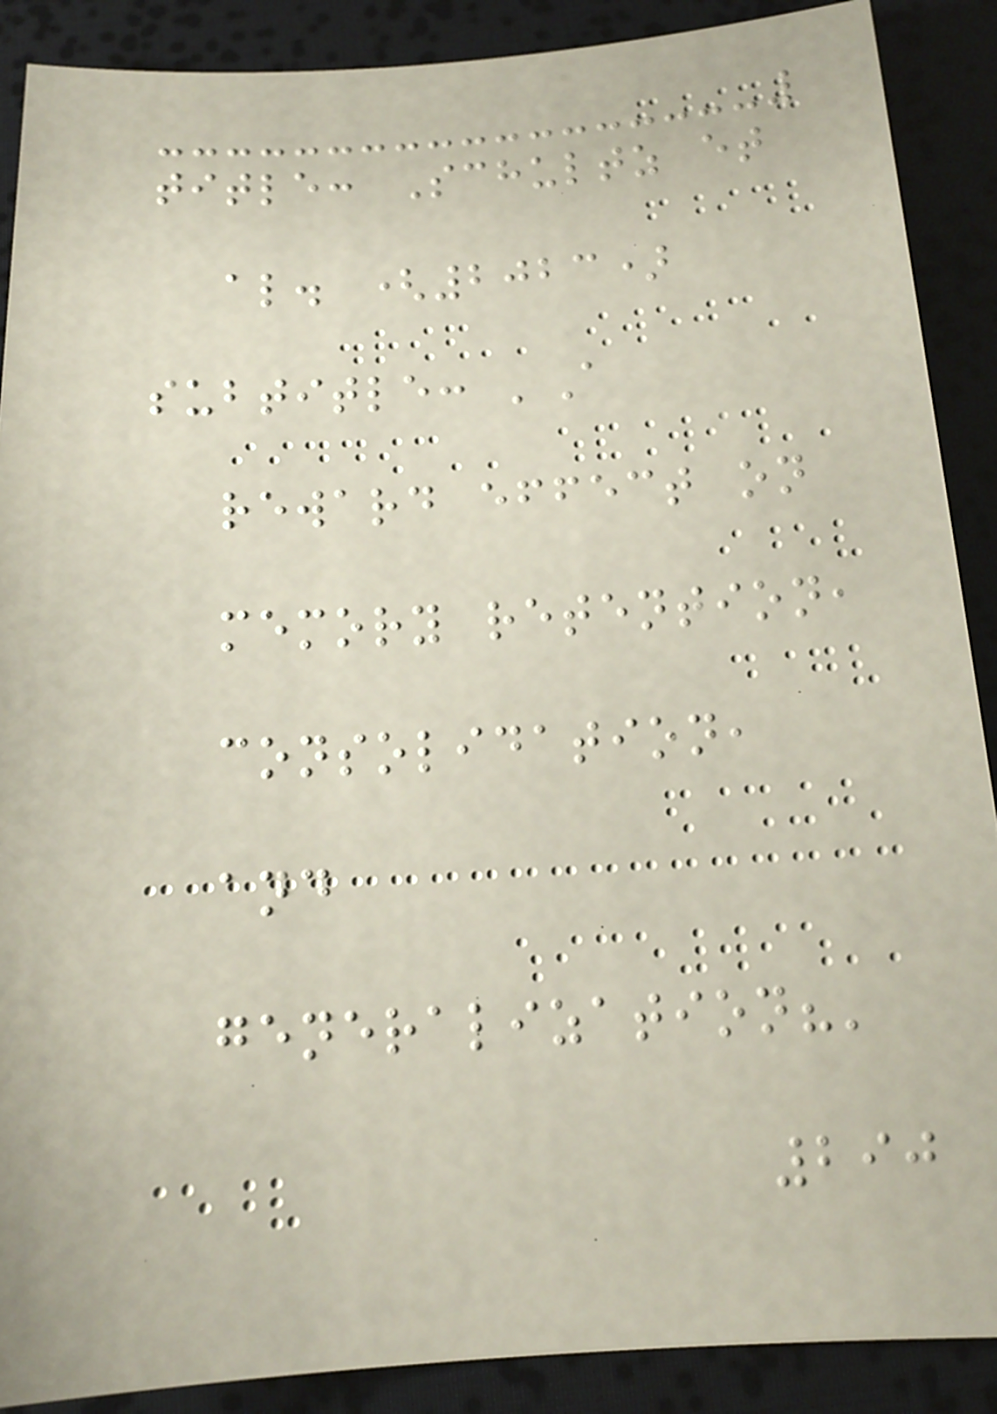title: Schultz et
al. (2023)
subtitle: 'A
reward effect on
memory retention,
consolidation,
and
generalization?'
290
